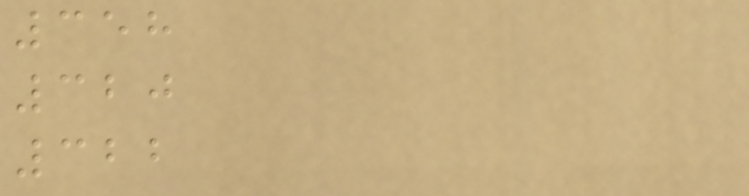358
320
322
